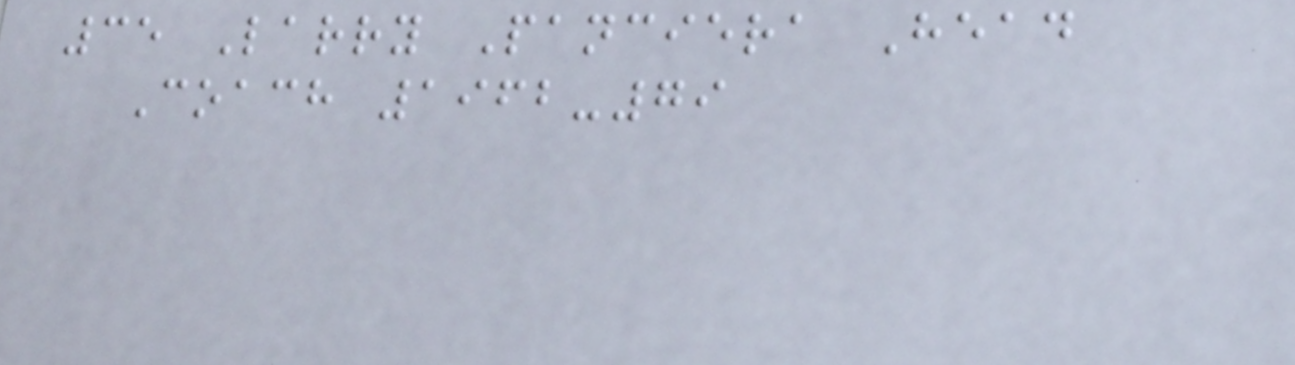35 Larry Panciera Head
Coach 1962-79
